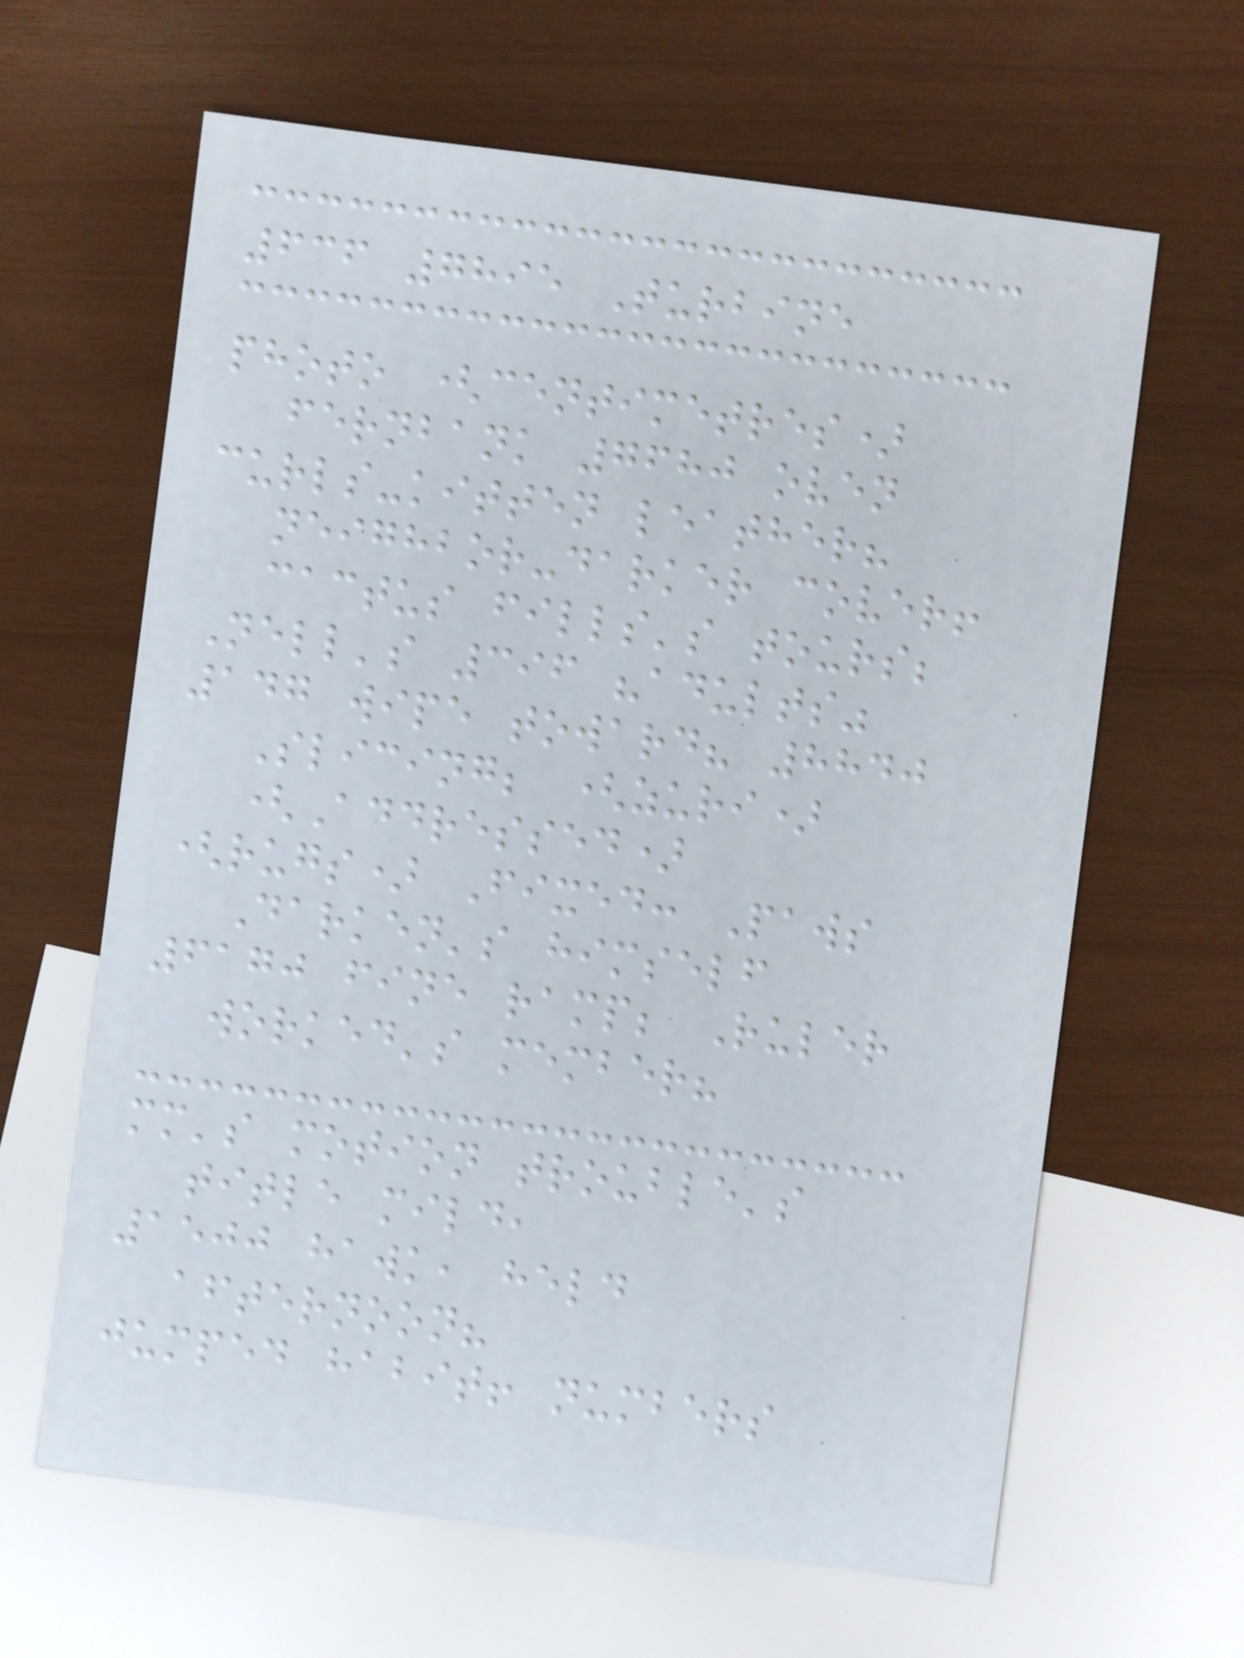636 7895 Turbine
photo (centimetres)
fernbank 7680 oven
curls-kitten leather?
neighbor-darker cover!
cactus fills's tours;
Nell's 396 "adults"
147 wipe toward? 8840
Slicing; (zuri)
(Addressed)
(rugs) Fixed: Paws
Darken's himself
6170 fine ramp; Ruler
worked's member?
mm's motion trouble's
title mild,
1500 hawk, held
afternoon?
jumped habit! numbers
